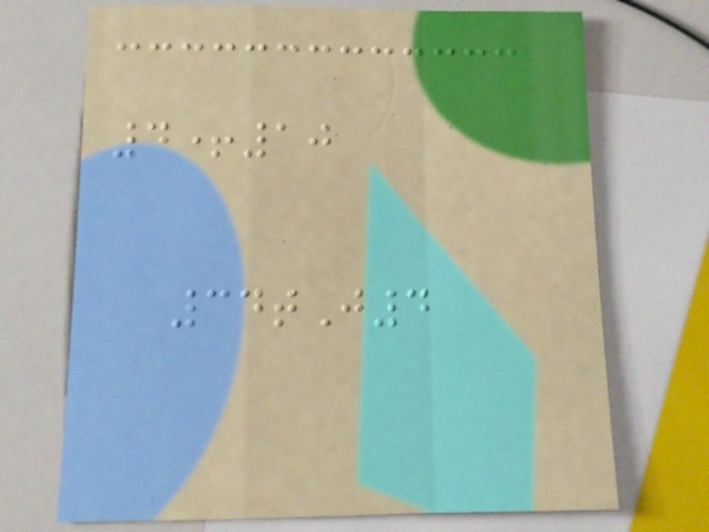4+10
34tJ4
